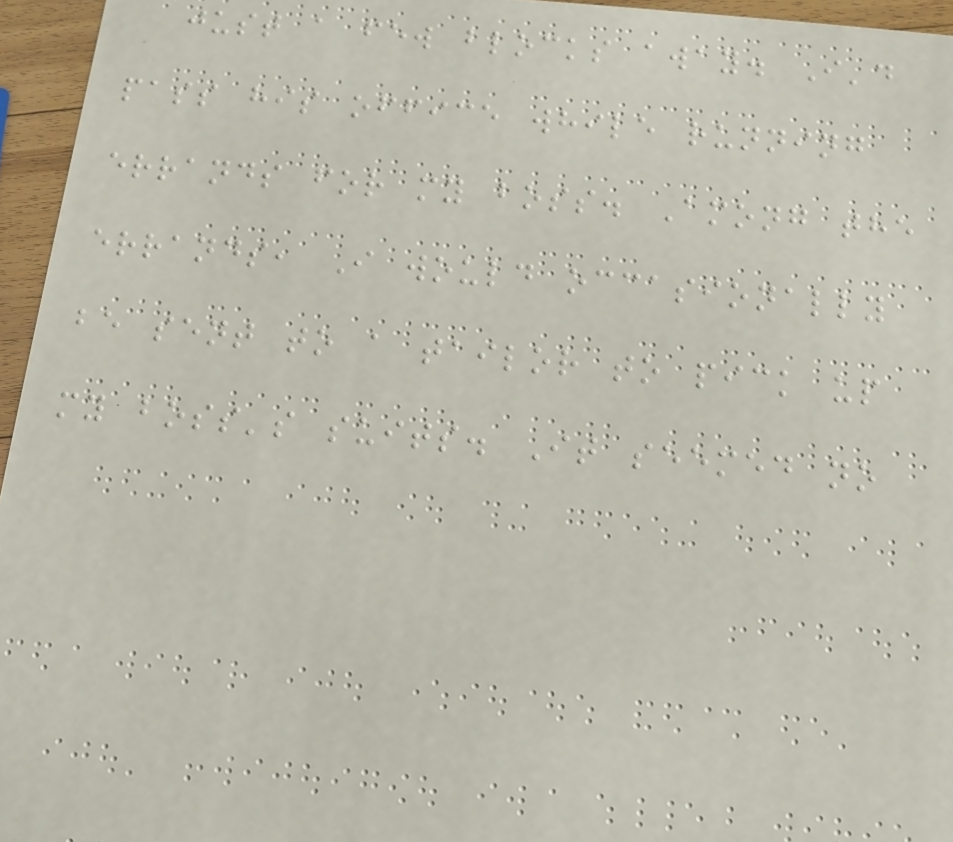just a few blocks away. I'd
pass his office while running
errands for my boss. Among the
errands, I would occasionally
be sent to a tailor to pick up
my boss's suits. It seemed no
